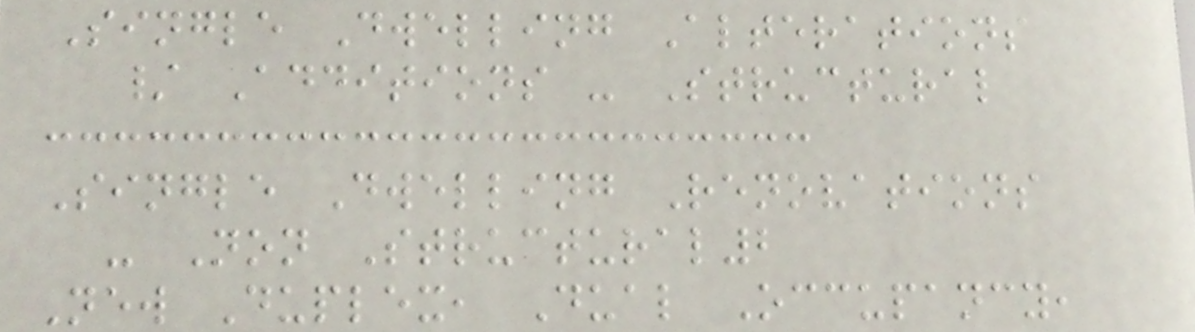Single Dwelling Alterations
/ Additions - Structural
Single Dwelling Renovations
- Non Structural2
New Duplex, Dual Occupancy,
